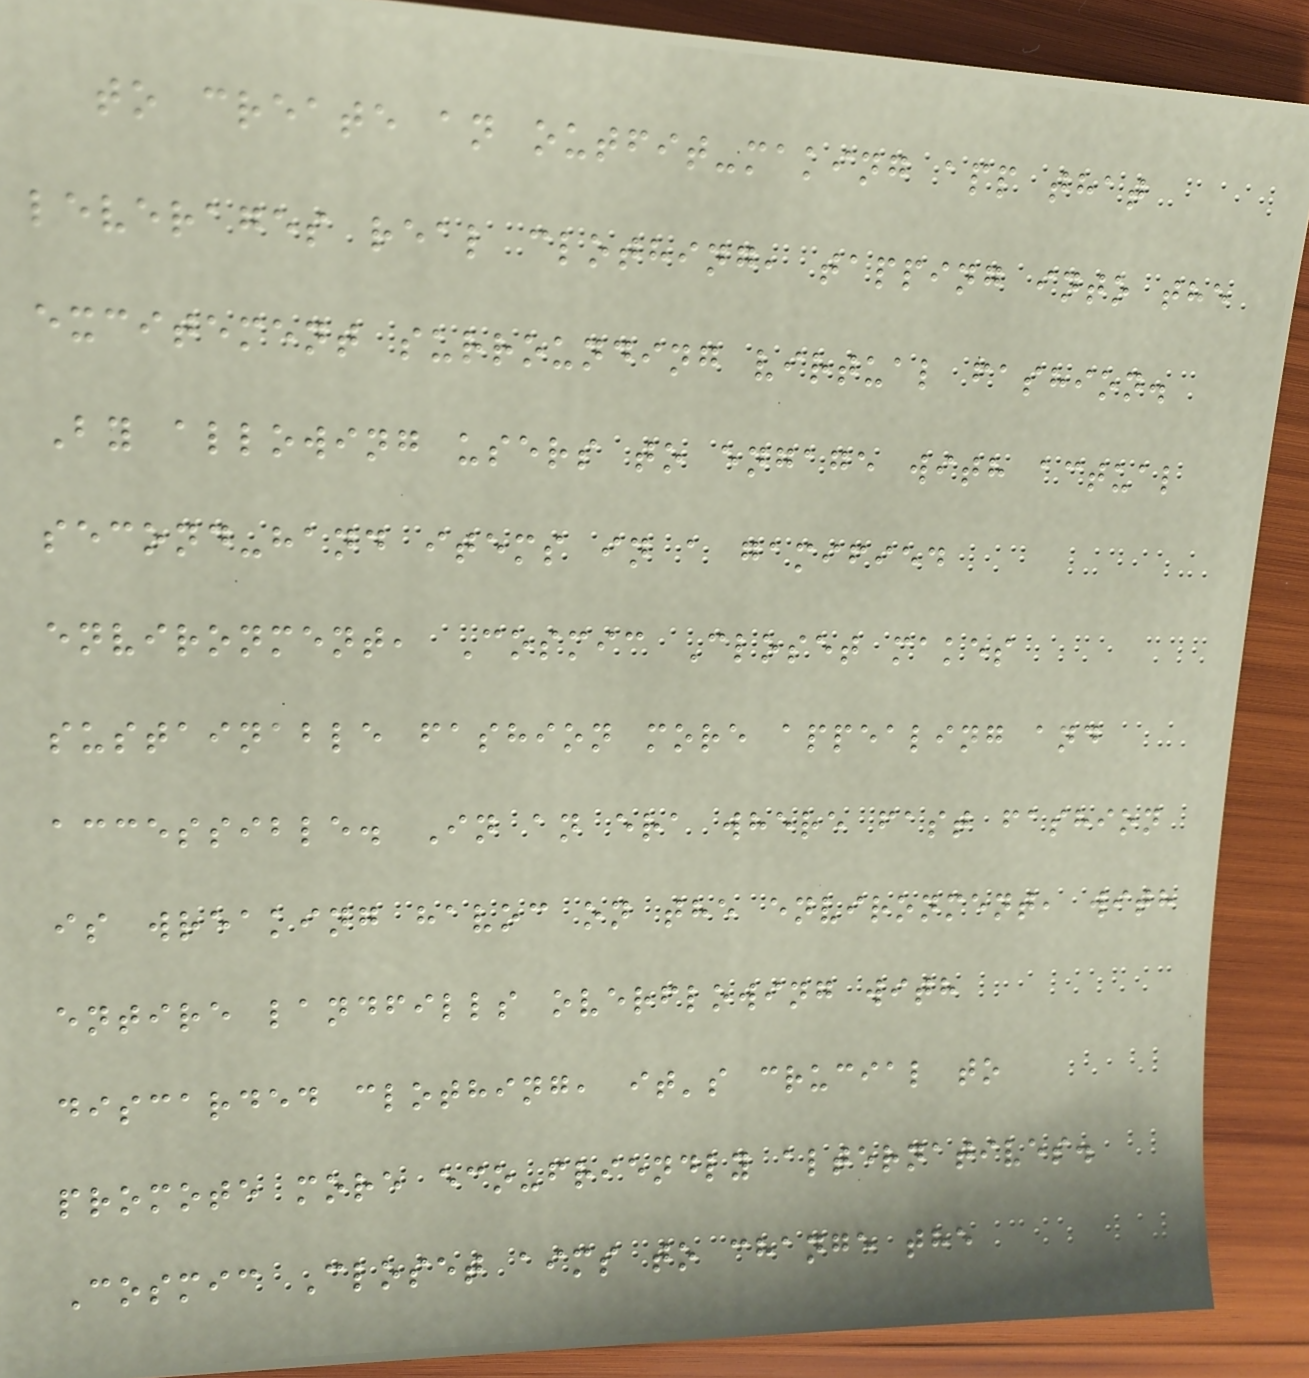to create an outfit-making app that
leverages real clothing, tapping into the
excitement surrounding virtual fashion.
By allowing users to engage with actual
second-hand items in a gamified
environment, Cosmic Closet makes
sustainable fashion more appealing and
accessible. In an era where fast fashion
is wreaking havoc on the environment, with
entire landfills overflowing with
discarded clothing, it's crucial to
promote more eco-friendly alternatives.
Cosmic Closet aims to change the
